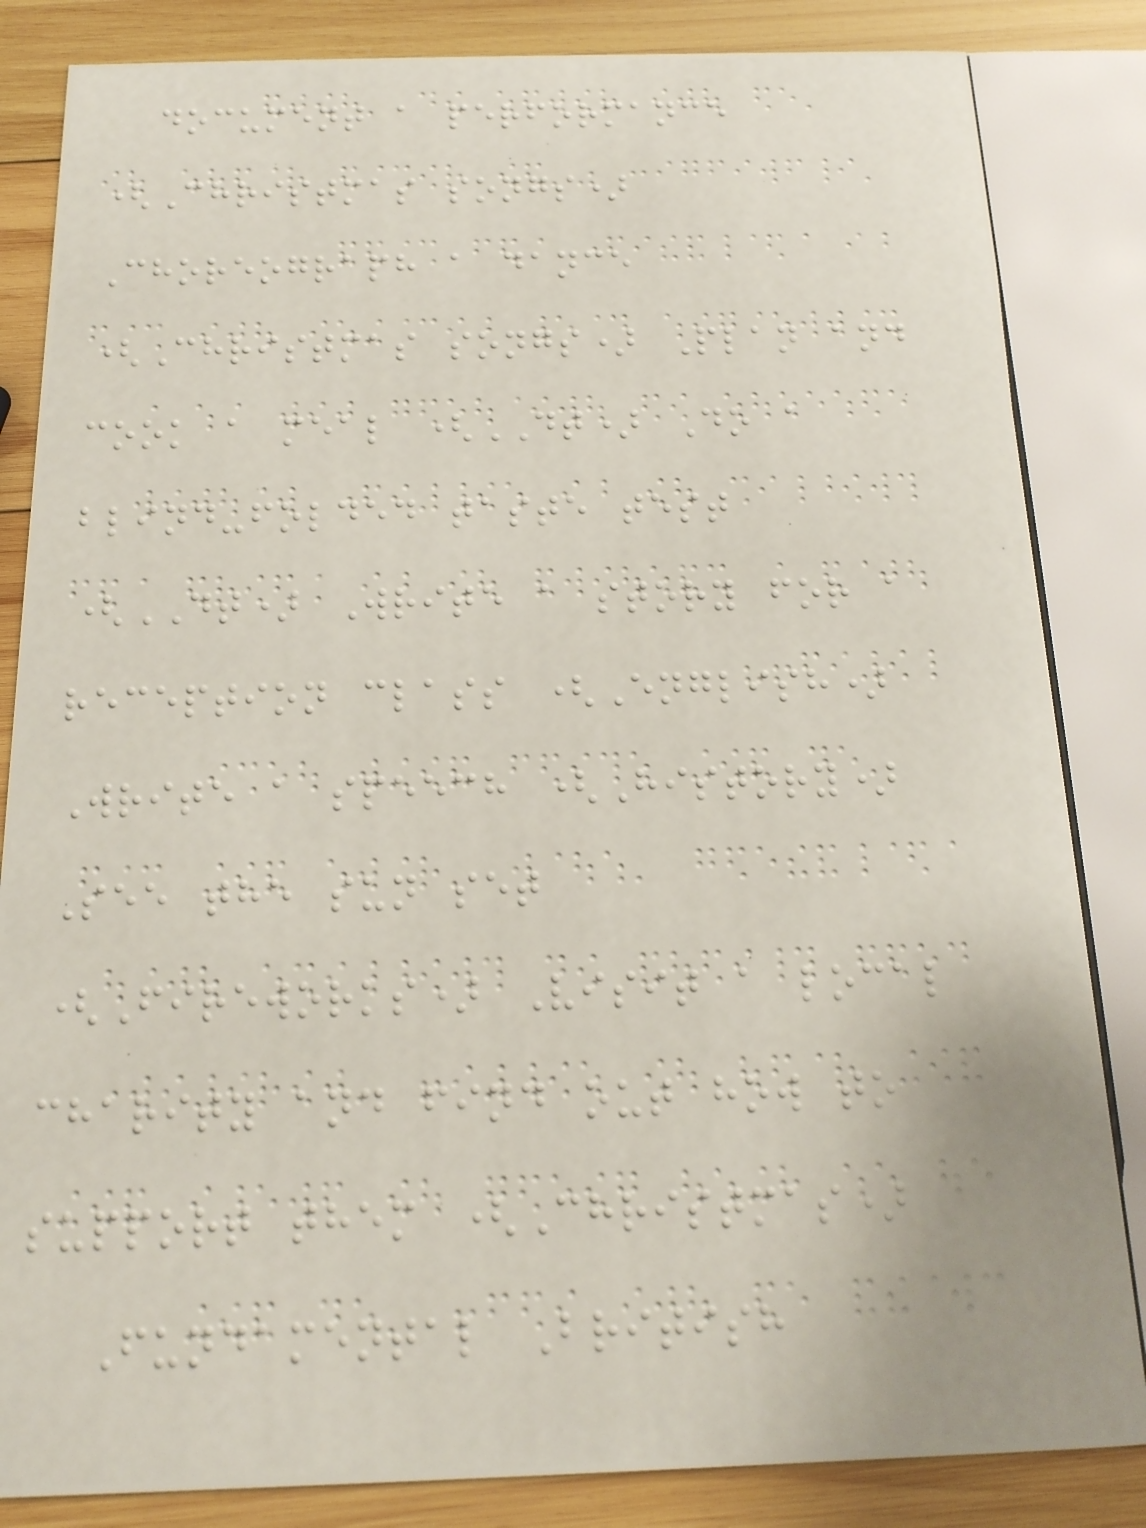document a performance
(Christmas songs)
Choreograph a dance
(Christmas songs) Plan and
cook a meal (DT) Do a
blind-folded taste test
(DT) Write a story for a
reception class (English)
Write a speech (History)
See the sun set
(Fireworks) Visit a local
charity and find out how to
support them (Christmas)
Fundamental British
